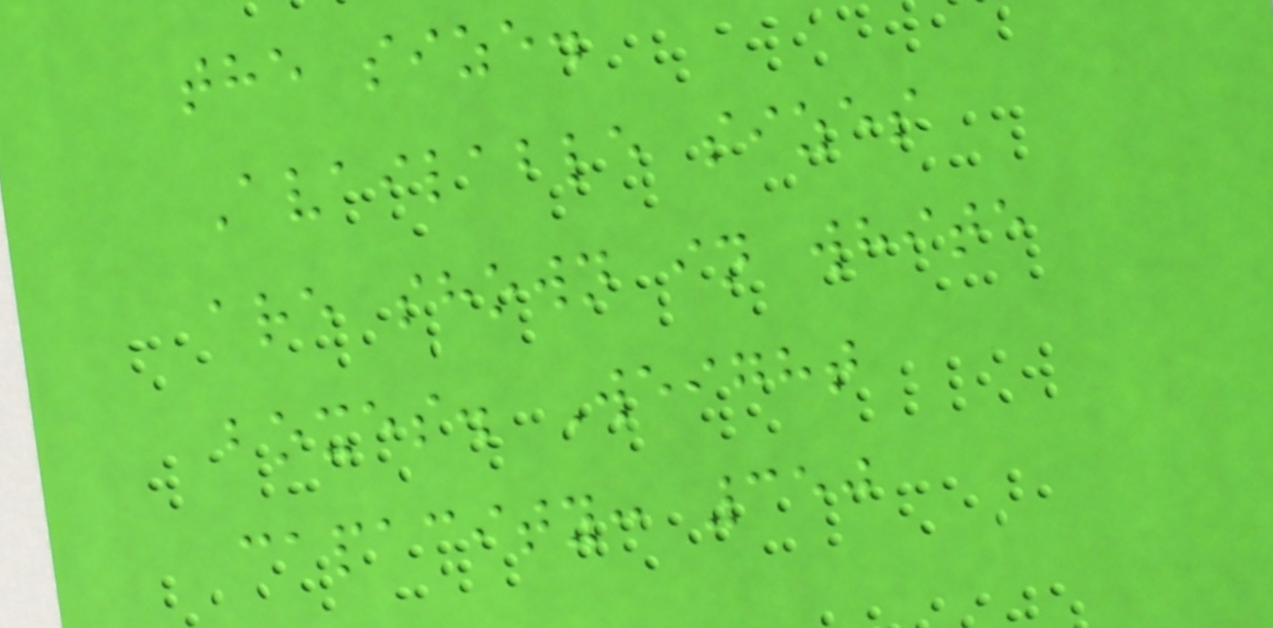the size.
Available sizes
are shown in white
boxes. Weight
capacity: 350
